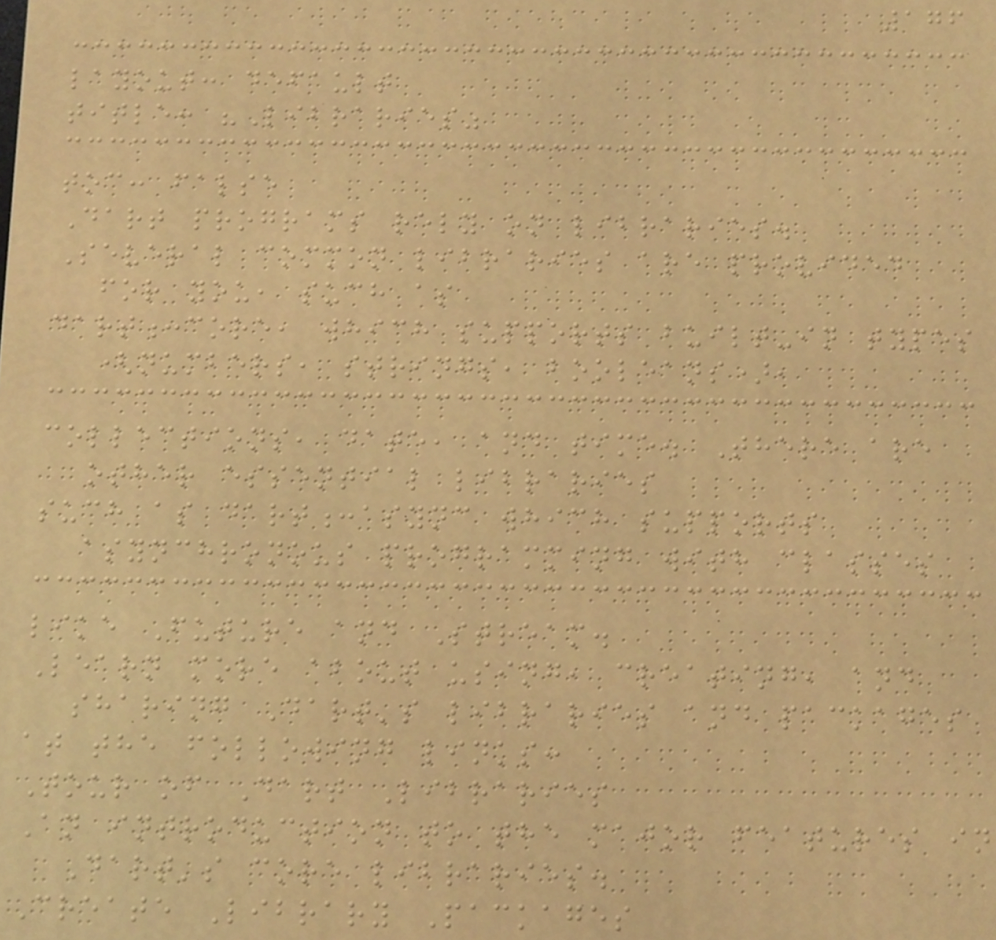176
layout: default
title: "Libraries"
toc: false
Dart programs rely on libraries.
Several common libraries are provided
for you, such as
dart:core, which supports built-in types
(numbers, strings, booleans),
collections, date, and time. There are
other essential libraries
such as dart:async which supports
asynchronous programming with classes
like Future and Stream.
Learn more about using, creating, and
sharing Dart's libraries and packages
at the following links:
Tour of Dart Libraries
An introduction to the major features in
Dart's core libraries.
Create Library Packages
